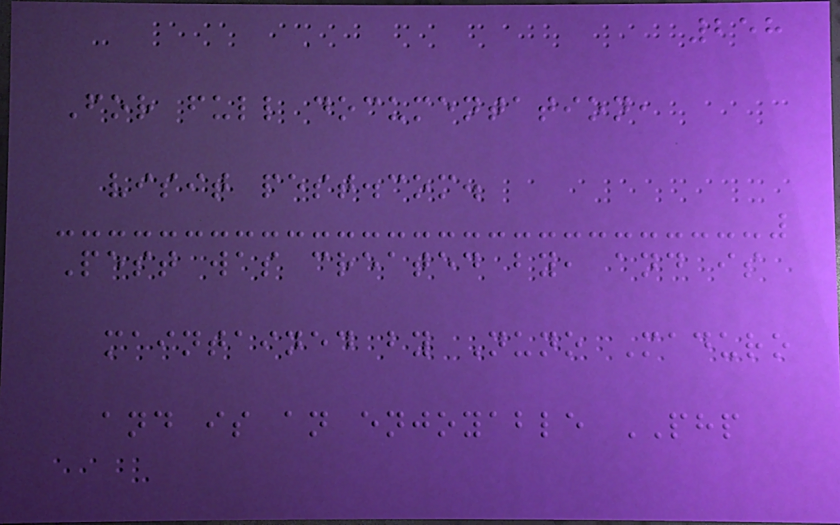258
For full documentation,
visit pest.com.
Pest was created by, and is
maintained by Nuno Maduro
and is an enjoyable PHP
